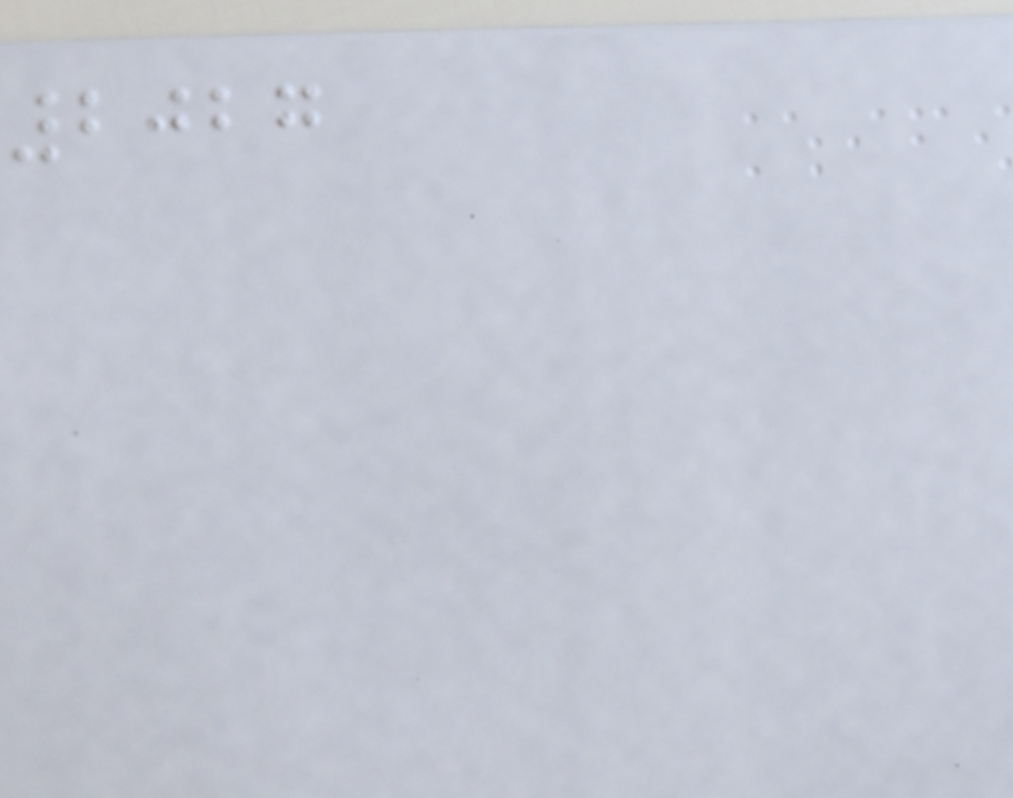2027
